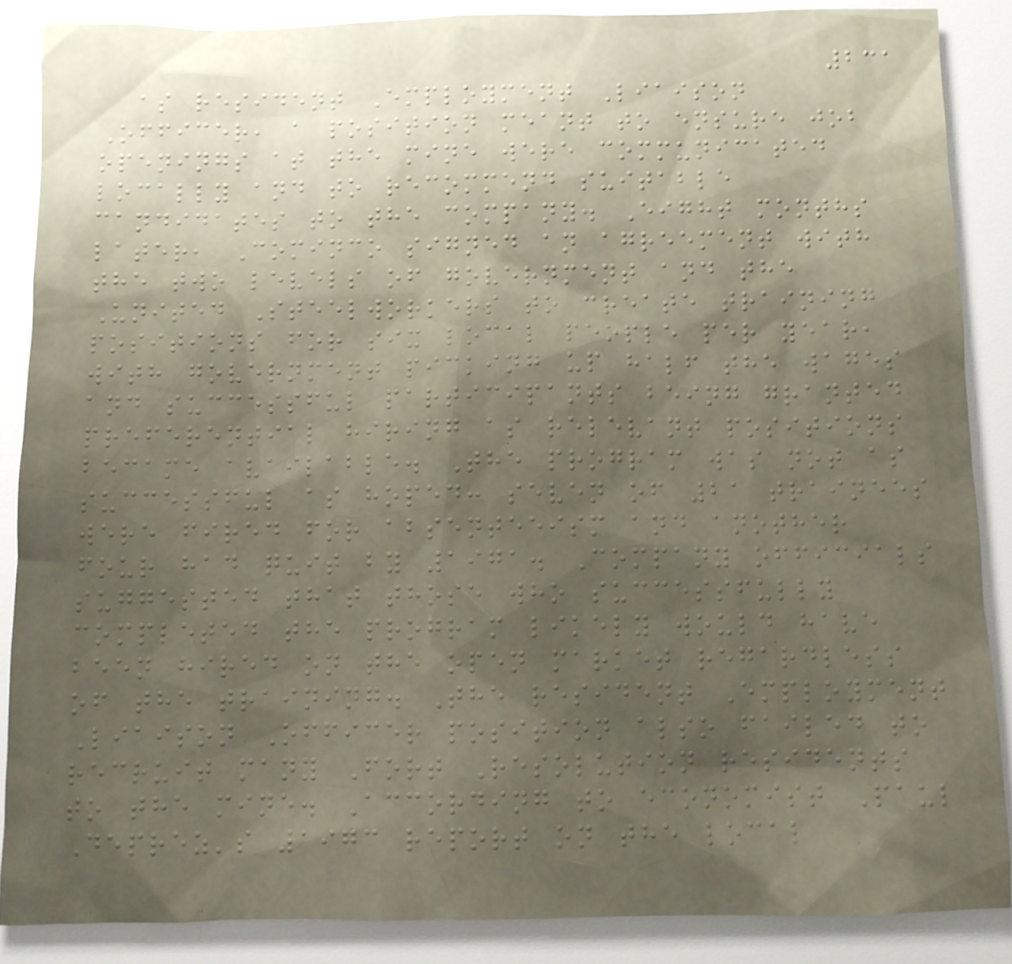231
as resident Employment Liaison
Officer, a position meant to ensure job
openings at the mine were communicated
locally and to recommend suitable
candidates to the company. Eight months
later, Cominco signed an agreement with
the two levels of government and the
United Steelworkers to create training
positions for six local people per year,
with government picking up half the wages
and successful participants being granted
preferential hiring as relevant positions
became available. The program was not as
successful as hoped: seven of 21 trainees
were fired for absenteeism and another
four had quit by 1971. Company officials
suggested that those who successfully
completed the program likely would have
been hired on the open market regardless
of the training. The resident Employment
Liaison Officer position also failed to
recruit many Fort Resolution residents
to the mine. According to economist Paul
Deprez's 1973 report on the local
